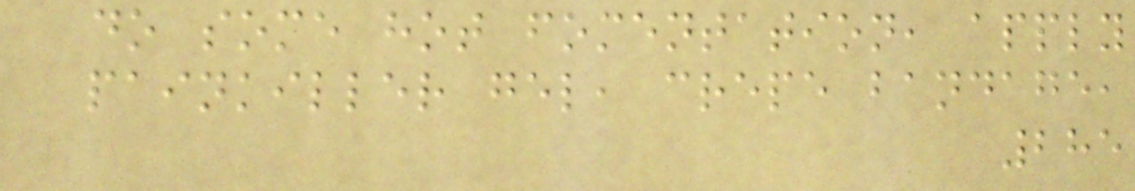do some hot fomentation, apply
painkiller gel, crepe bandage,
285
